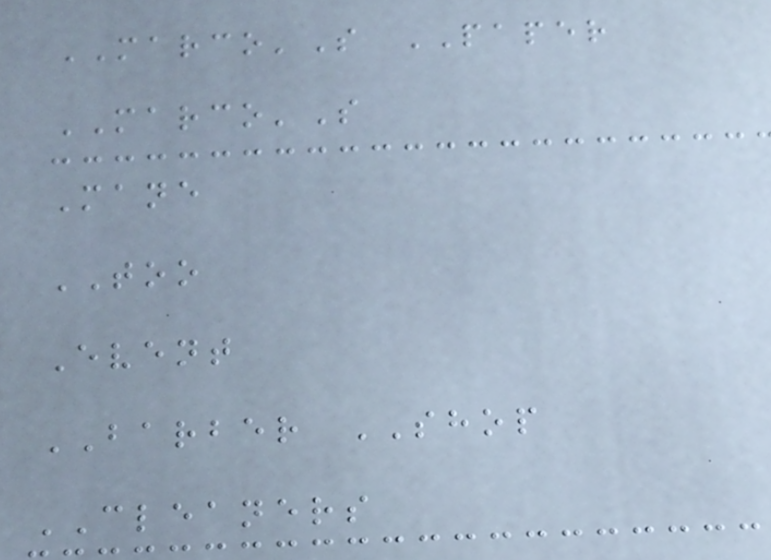MARCO'S PAPER
MARCO'S
Mane
TOO
Event
BARBER SHOP
CLEANERS
